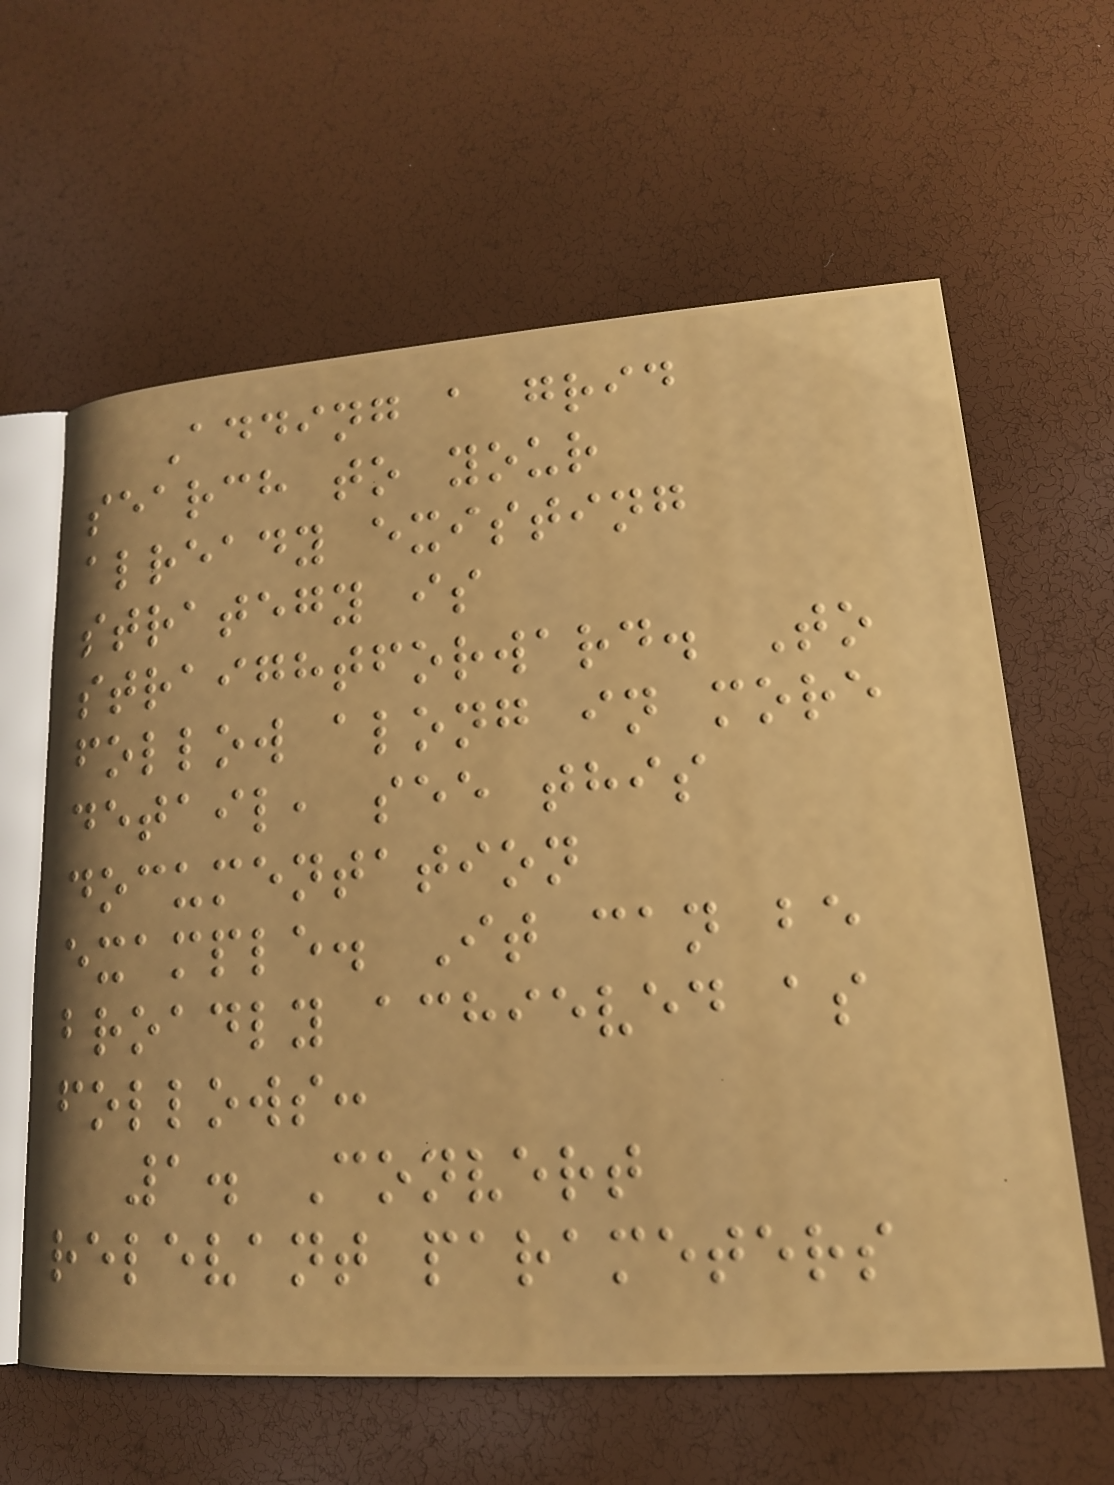Adding a grid
search to your
already existing
strategy is
straightforward. To
follow along in more
detail, see this
documentation
example. It can be
broadly achieved as
follows:
1. Convert
relevant parameters
